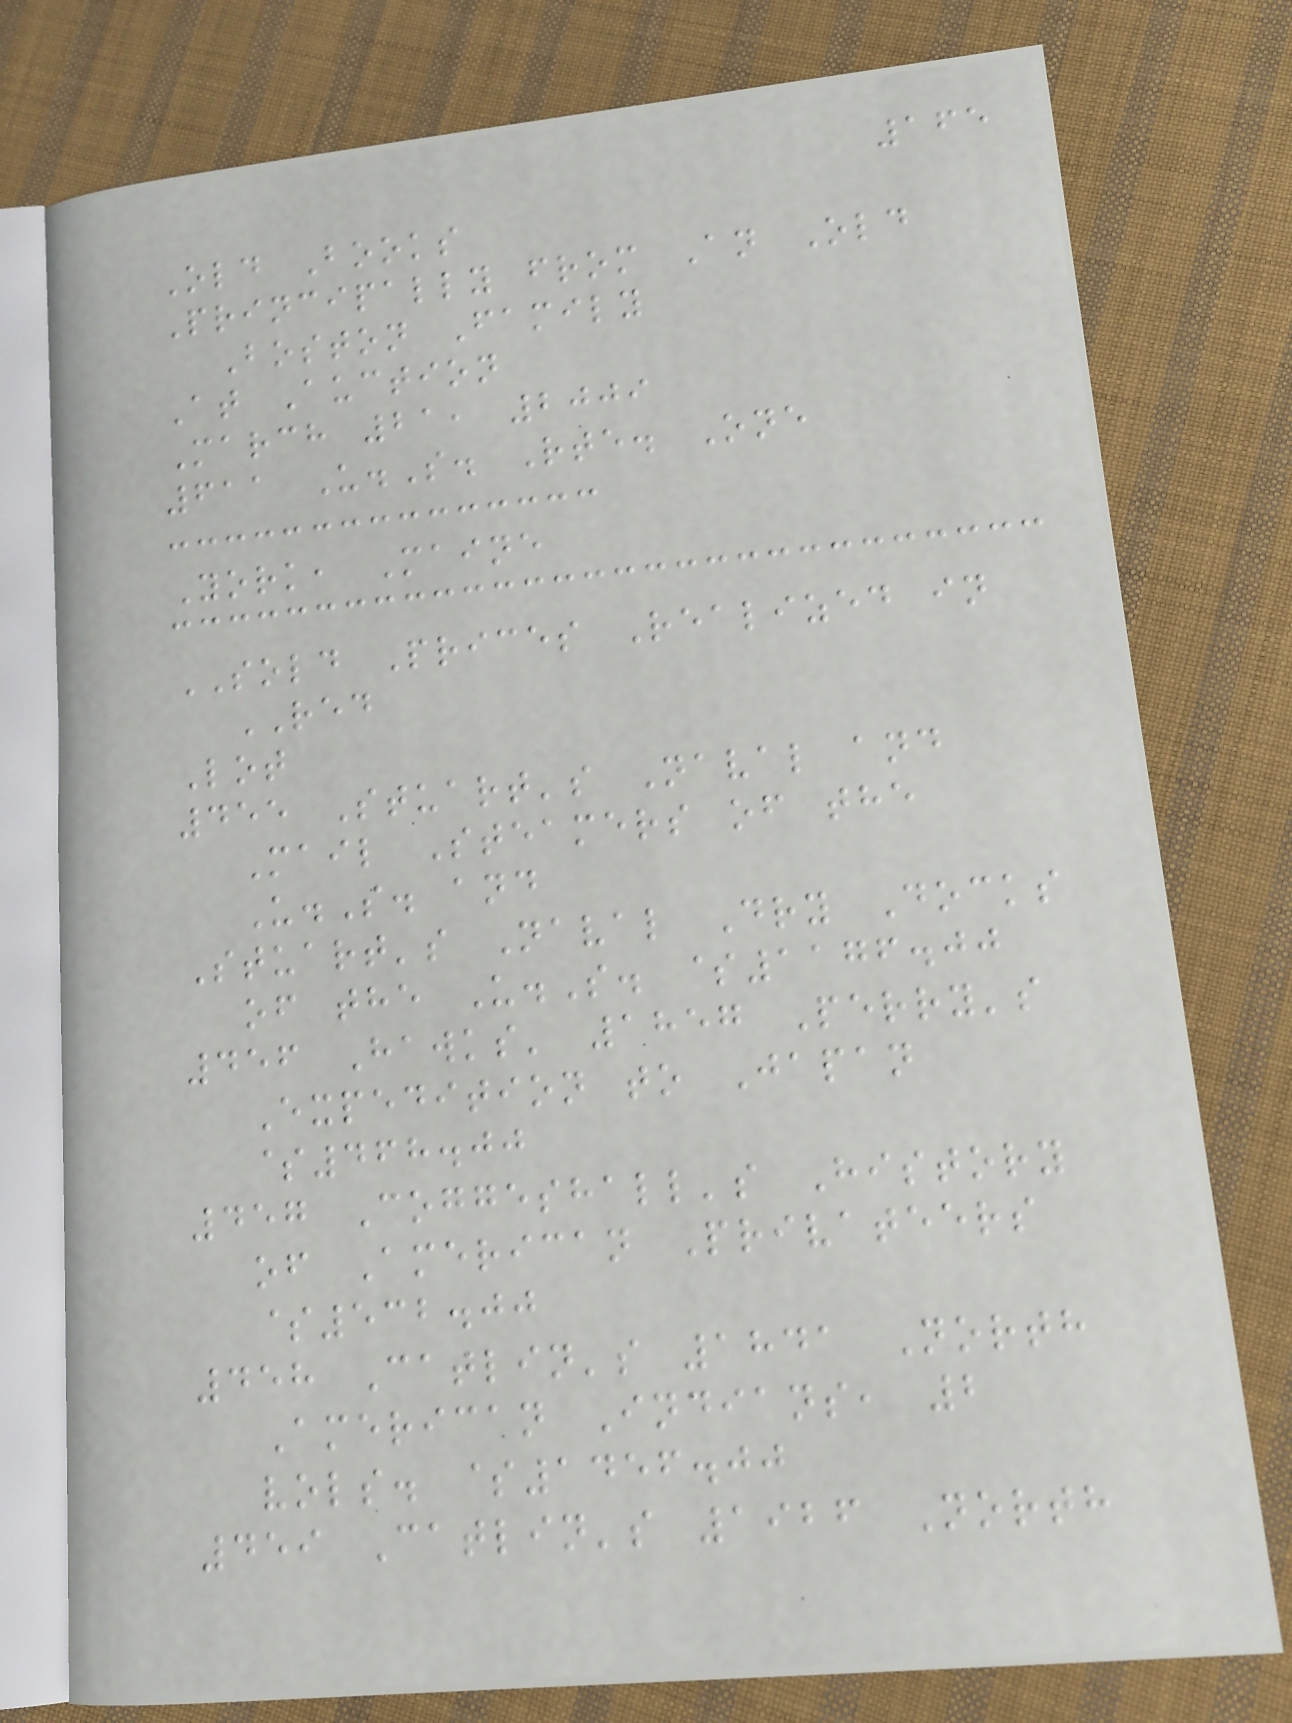165
Old Books
Principally from An Old
Boston Family
At Auction
March 21, 2009
611 U.S. Rte. One
York, Maine
SOLD Prices Realized in
RED
Lot
455 Stuart's Naval and
Mail Steamers of the
U.S. and
Stuart's Naval Dry Docks
of the U.S. $1176.00
456 Hawks' 1857 Perry's
Expedition to Japan
$468.00
457 Coggeshall's History
of American Privateers
$532.00
458 Catlin's 1841 North
American Indians, 2
vols. $1456.00
459 Catlin's 1926 North
